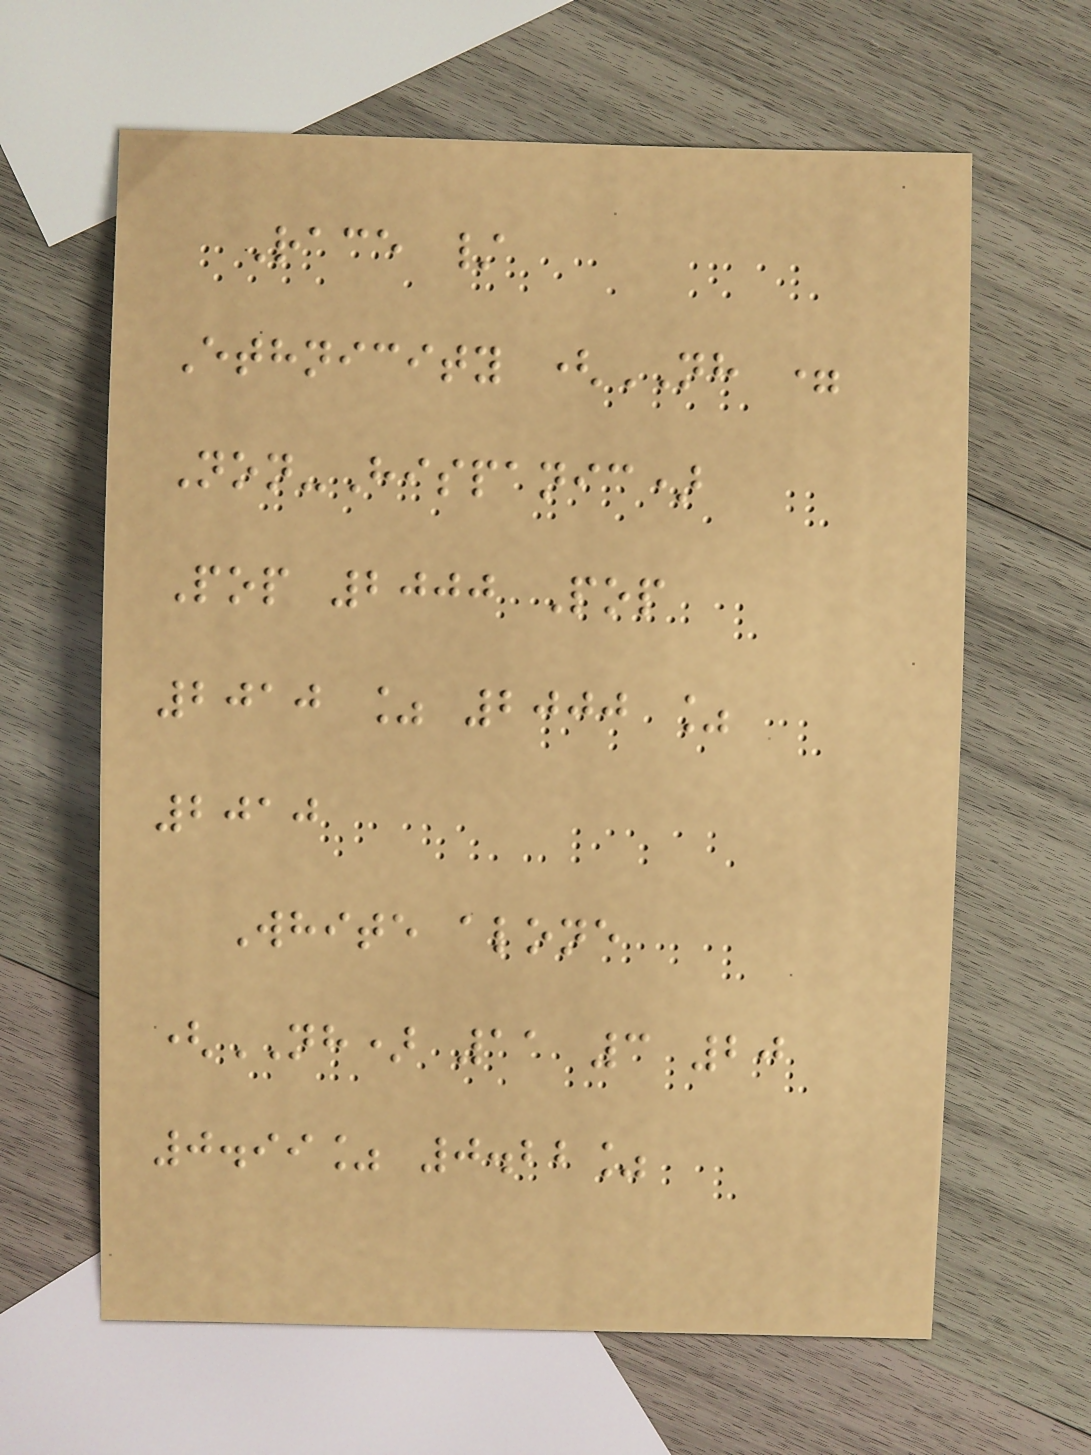Race /
Ethnicity (NH =
Non-Hispanic)
Pop 2000 Pop
2010 % 2000 %
2010
White alone
(NH) 11 3 20
0.99% 0.22%
